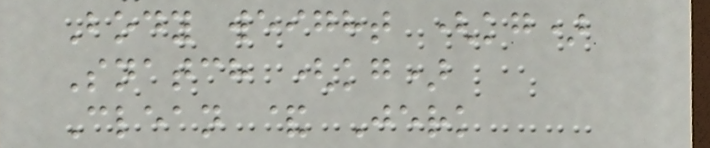Body weight (kg)
Snatch (kg)
Clean & Jerk
